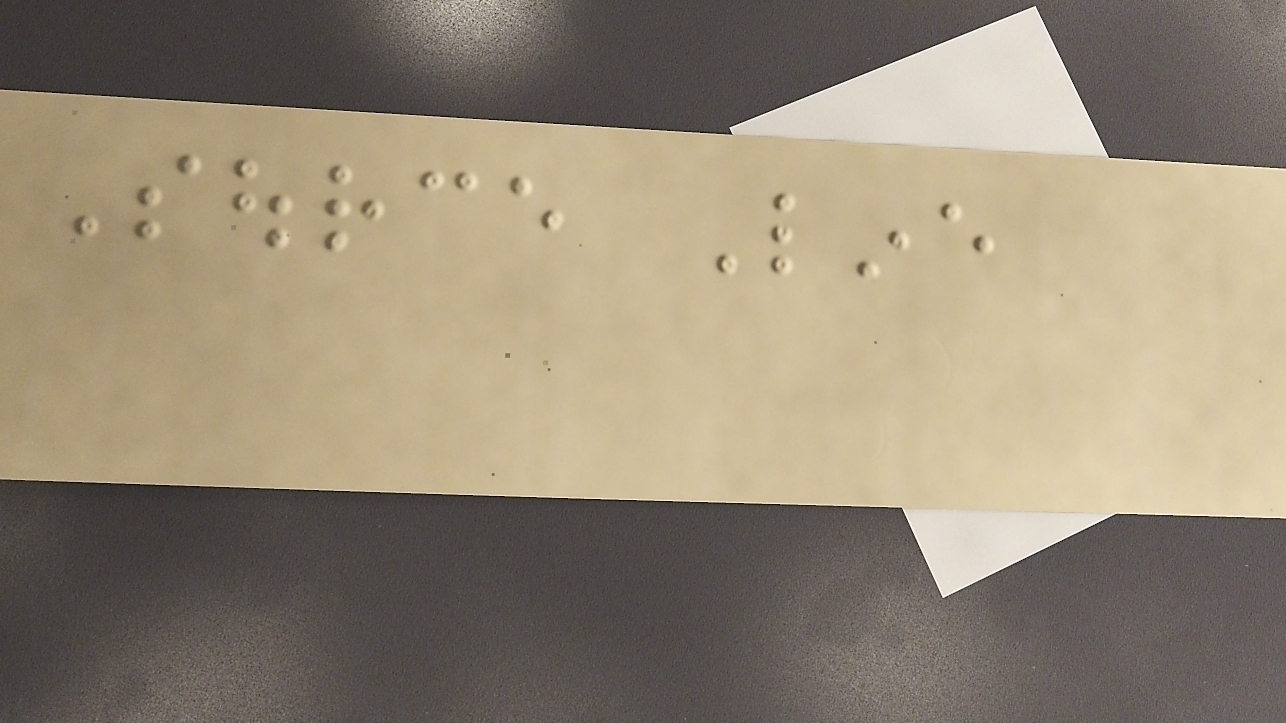Source Line
